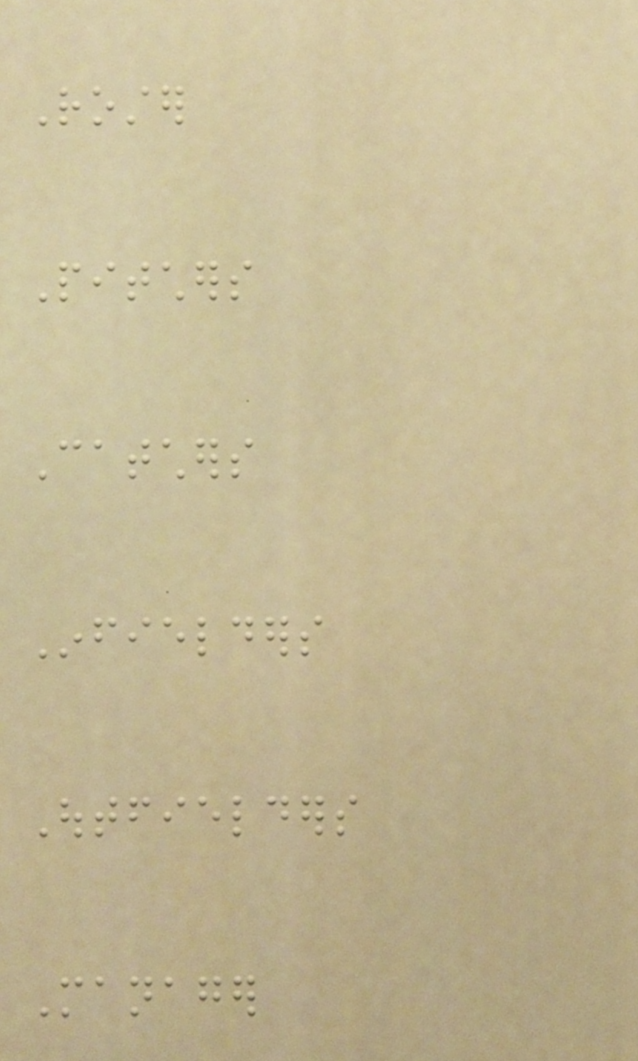Roster
Pitchers
Catchers
Infielders
Outfielders
Manager
